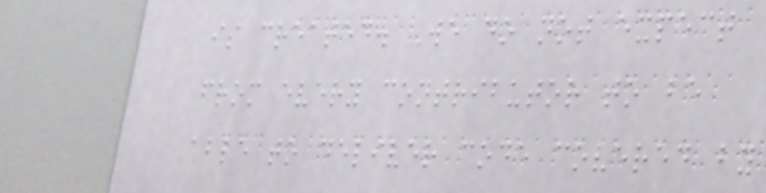is created. We do not expect
from every contributor to be
able to deliver code covered by
